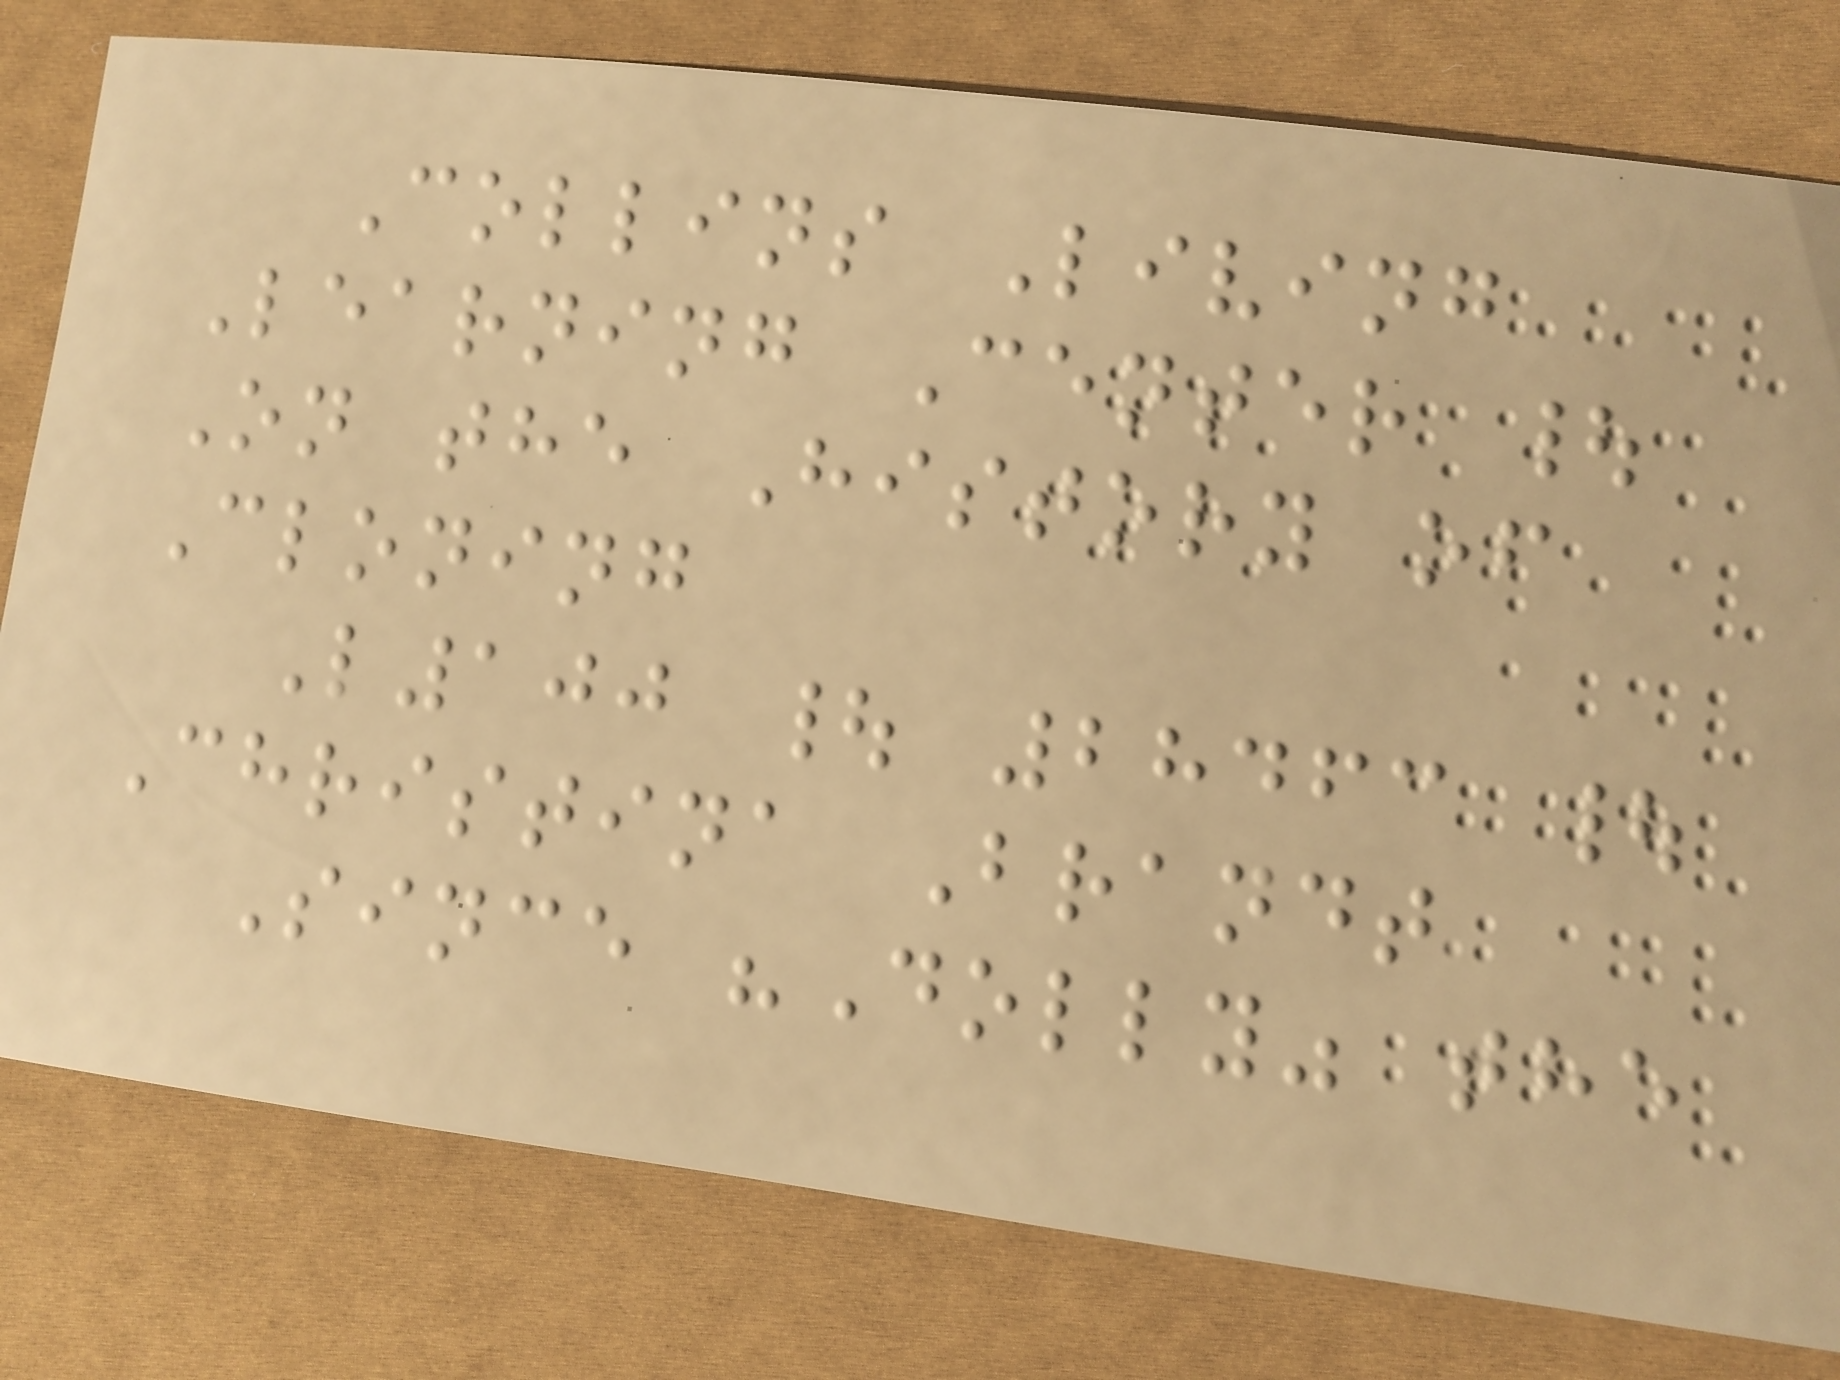Collins Living
Learning Center |
On the History of
Cloning
L100 | 28463 |
Christina Brandt
Since "Dolly" the
